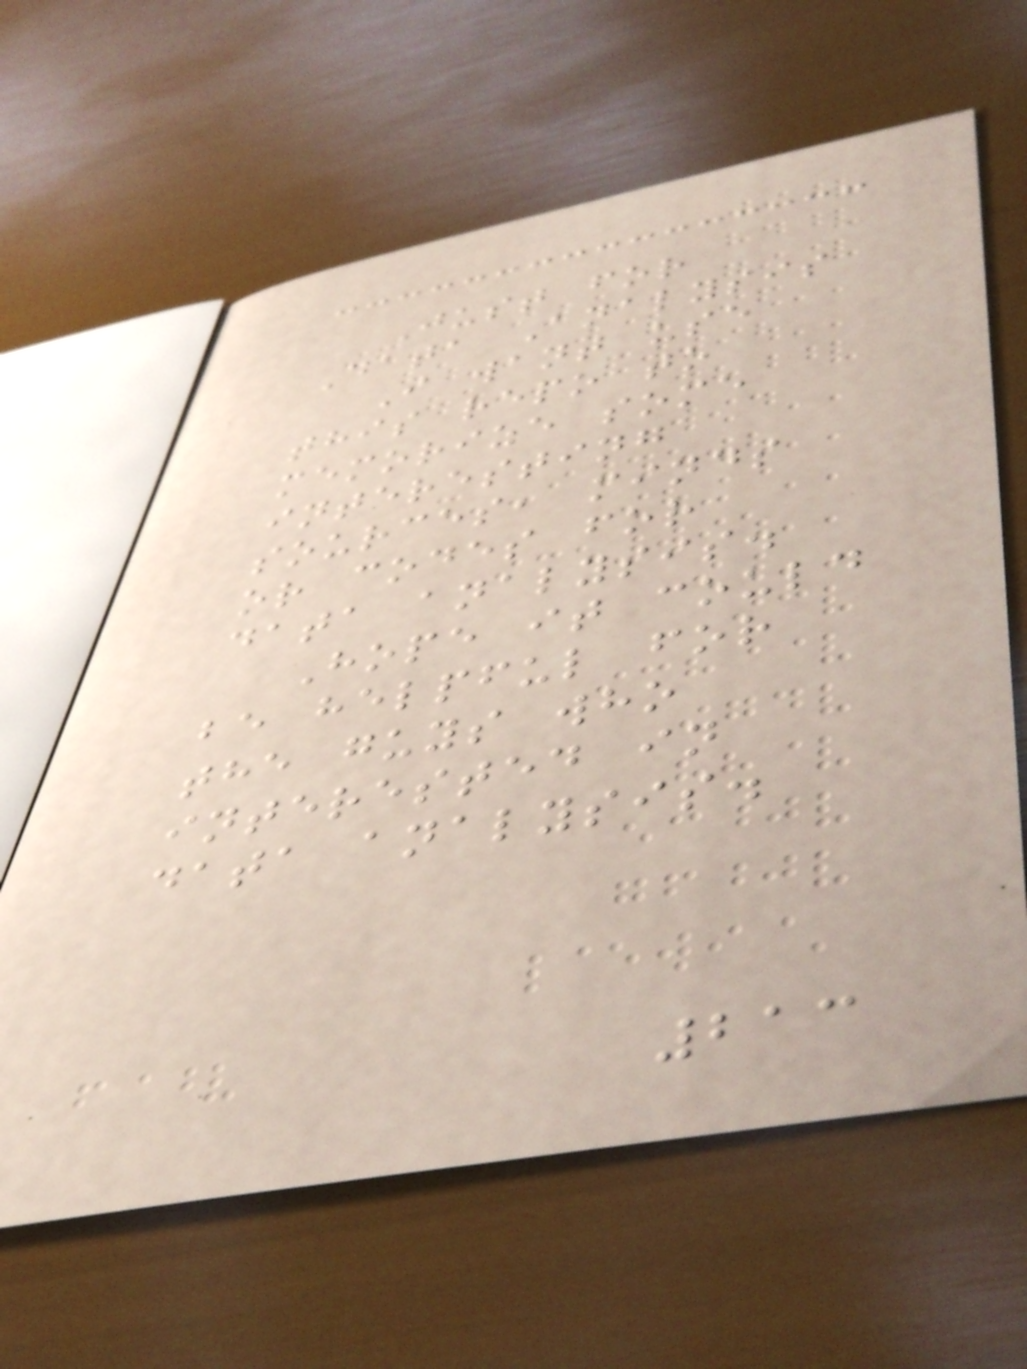Just for
Data Analysis
I want use
this repo to
memorize some
interesting
sources, minds
or codes for
data analysis.
Hope it could
be helpful for
the guys who
interested in
data analysis.
213
